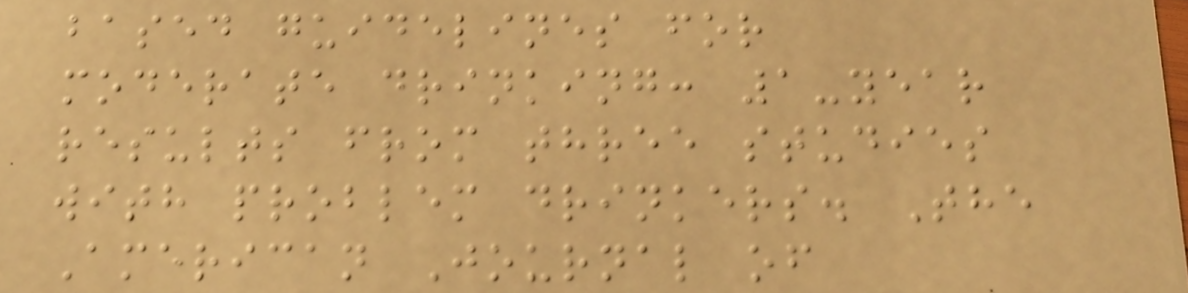based guidelines for
moderate drinking: 1-year
results from three studies
with problem drinkers. The
American Journal of
